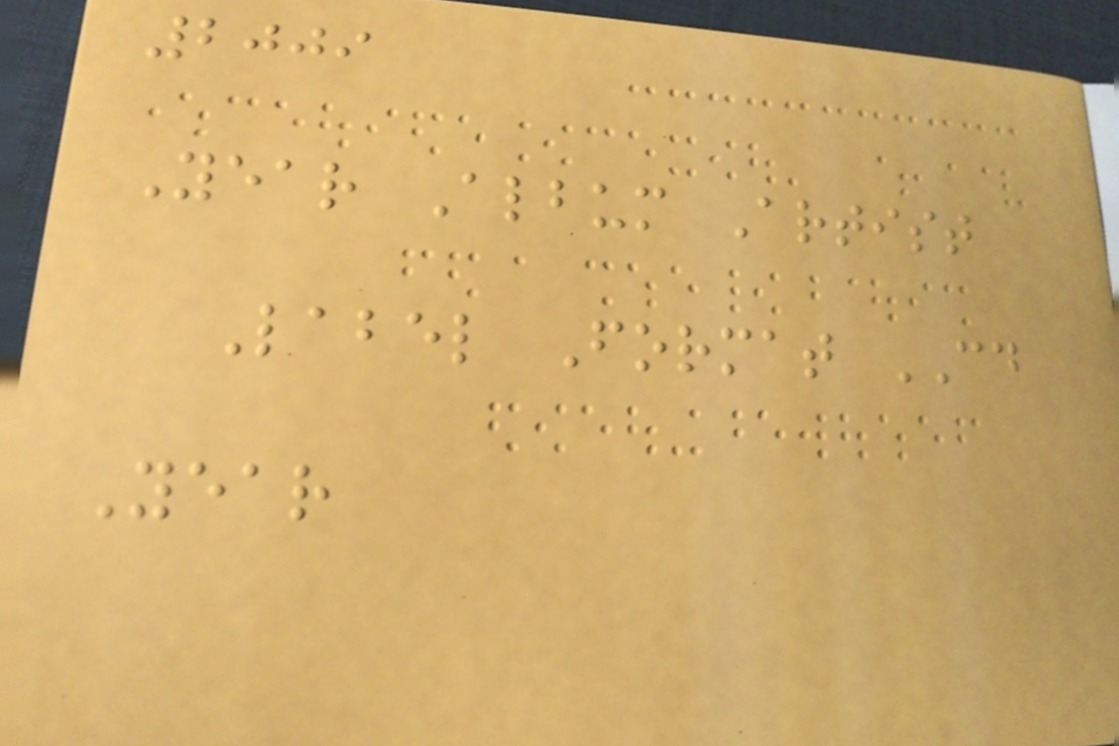2009
Year Album Artist
Label Format CD
Year
